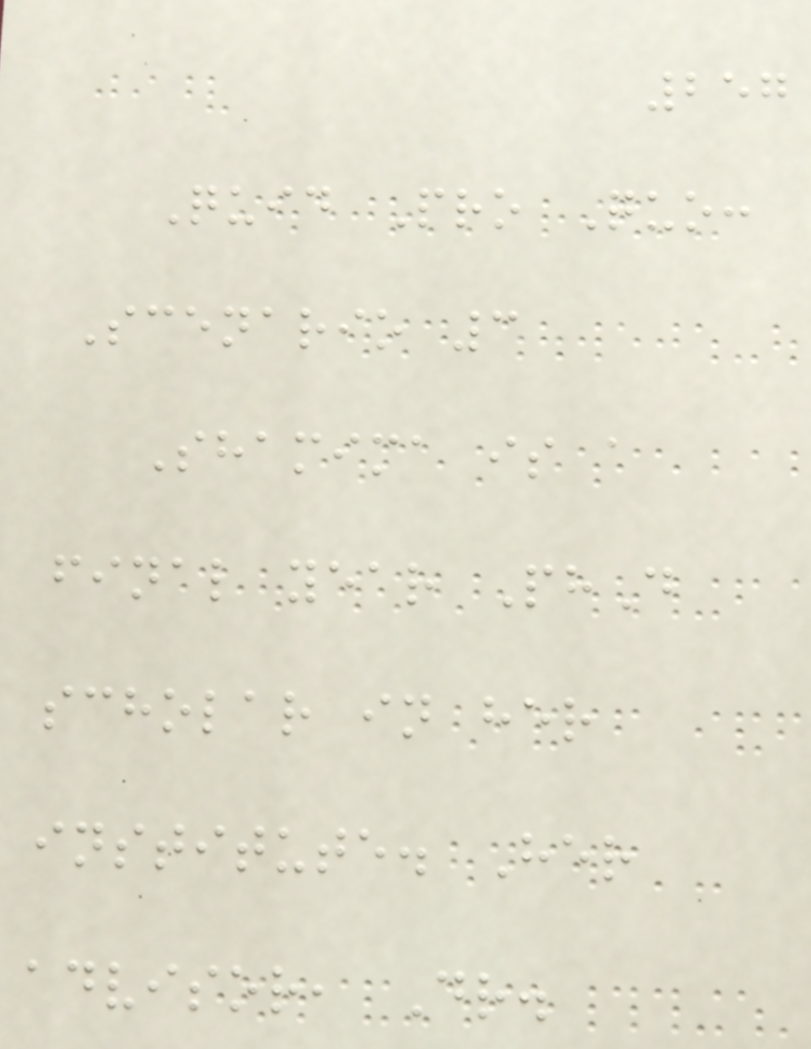257
Quid Pro Quo:
Scenario 3
Shamima is a
final year PhD
scholar in her
institute. Her
advisor, Dr.
